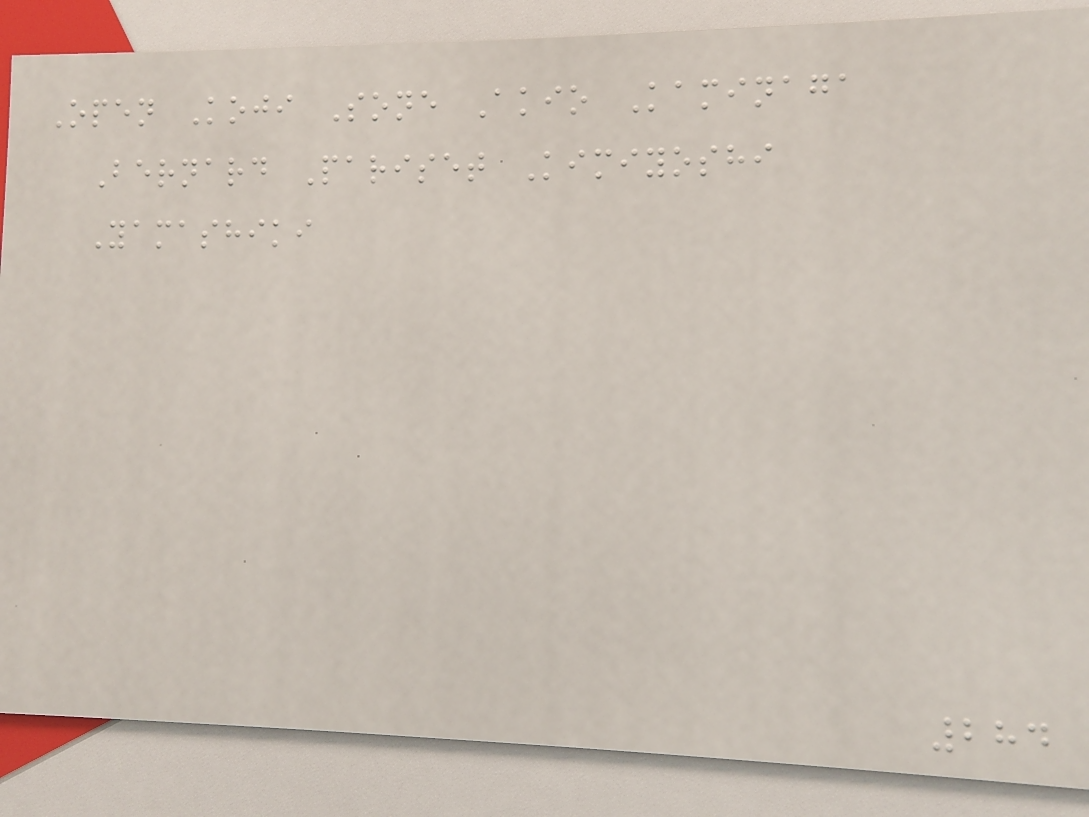Open Koji Sone Akio Kaminaga
Bernard Pariset Kimiyoshi
Yamashiki
284
